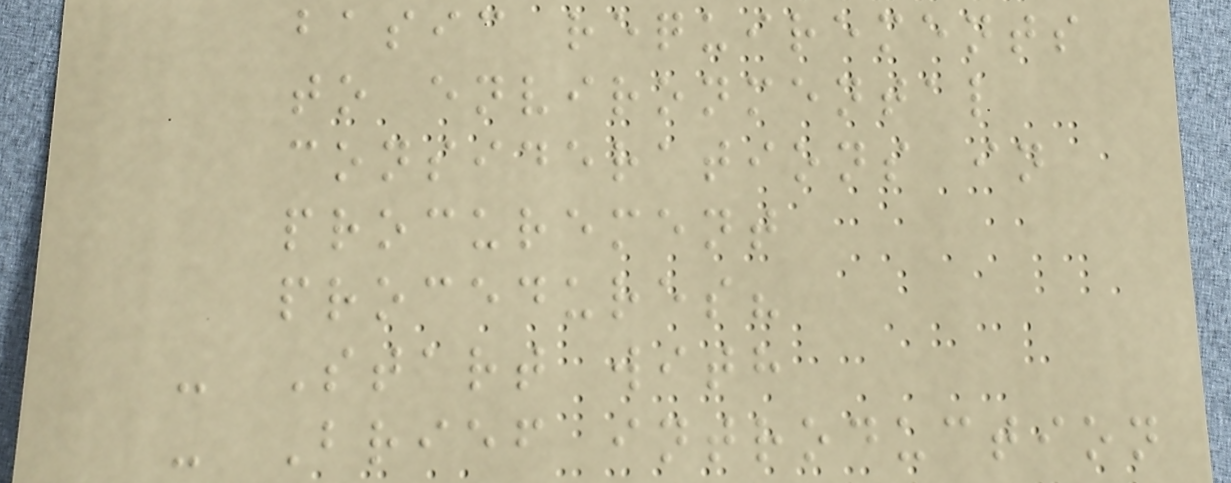basic requirements
to environmental
considerations in
procurement
procedures?
- Start with
- Brief introduction
